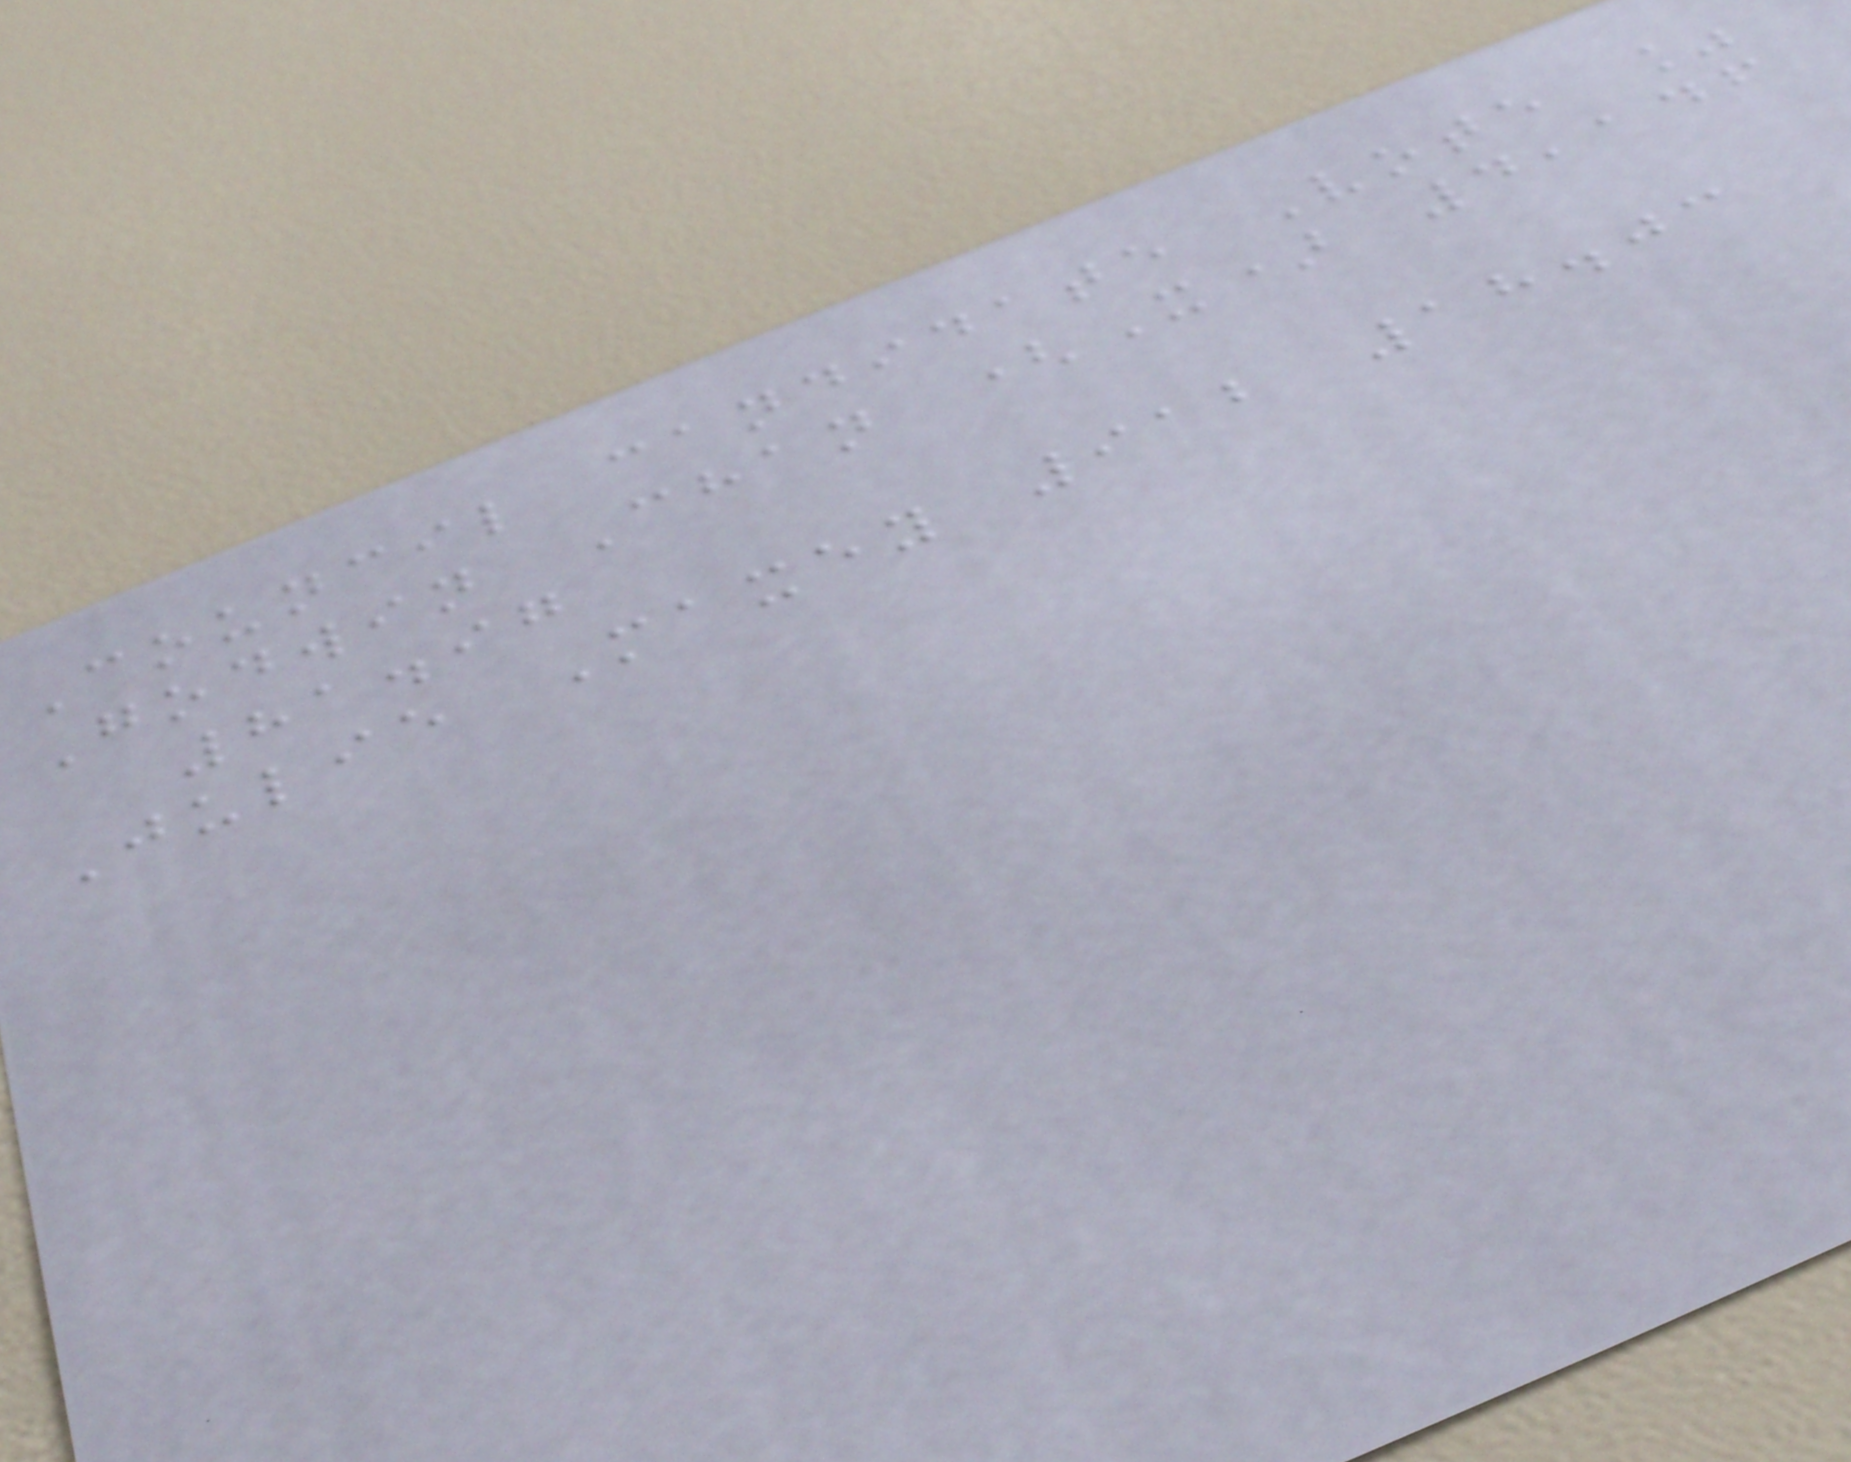Council candidate Vote %
Godwin Chan (X) 4,146
81.97
Julie Maxey 912 18.03
